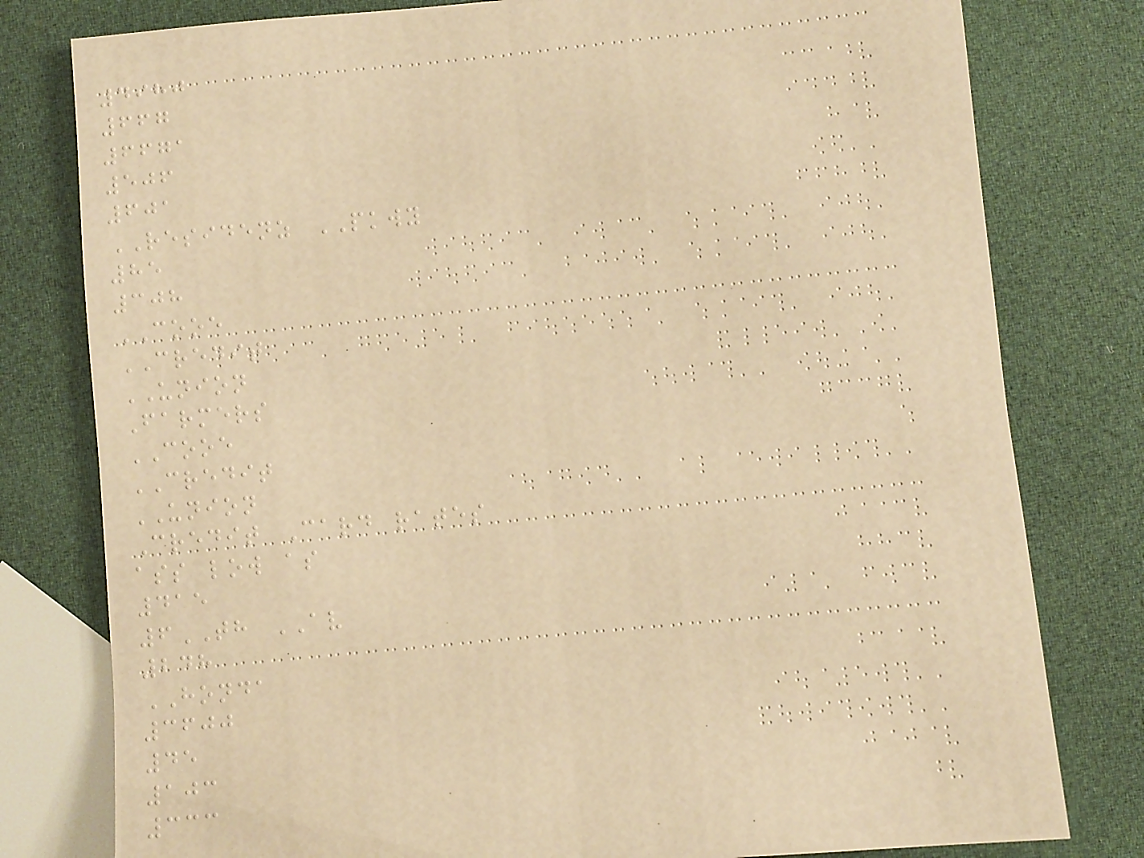4980
667
6671
506
601
RESIDENZ PKWY
85
308
COOE
CREDIT
UNION
Farmers
COOE
CREDIT
UNION
Credit Card rates
ass low as
415
6TH AV
248
HONDA
3600
45
103
333
